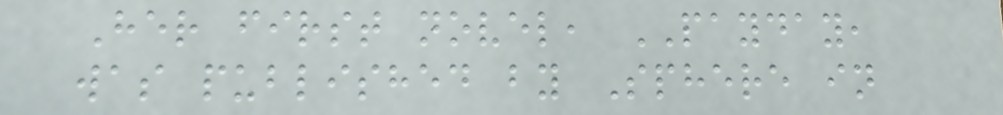Her first novel, PAYDAY,
was published by Sphere in
